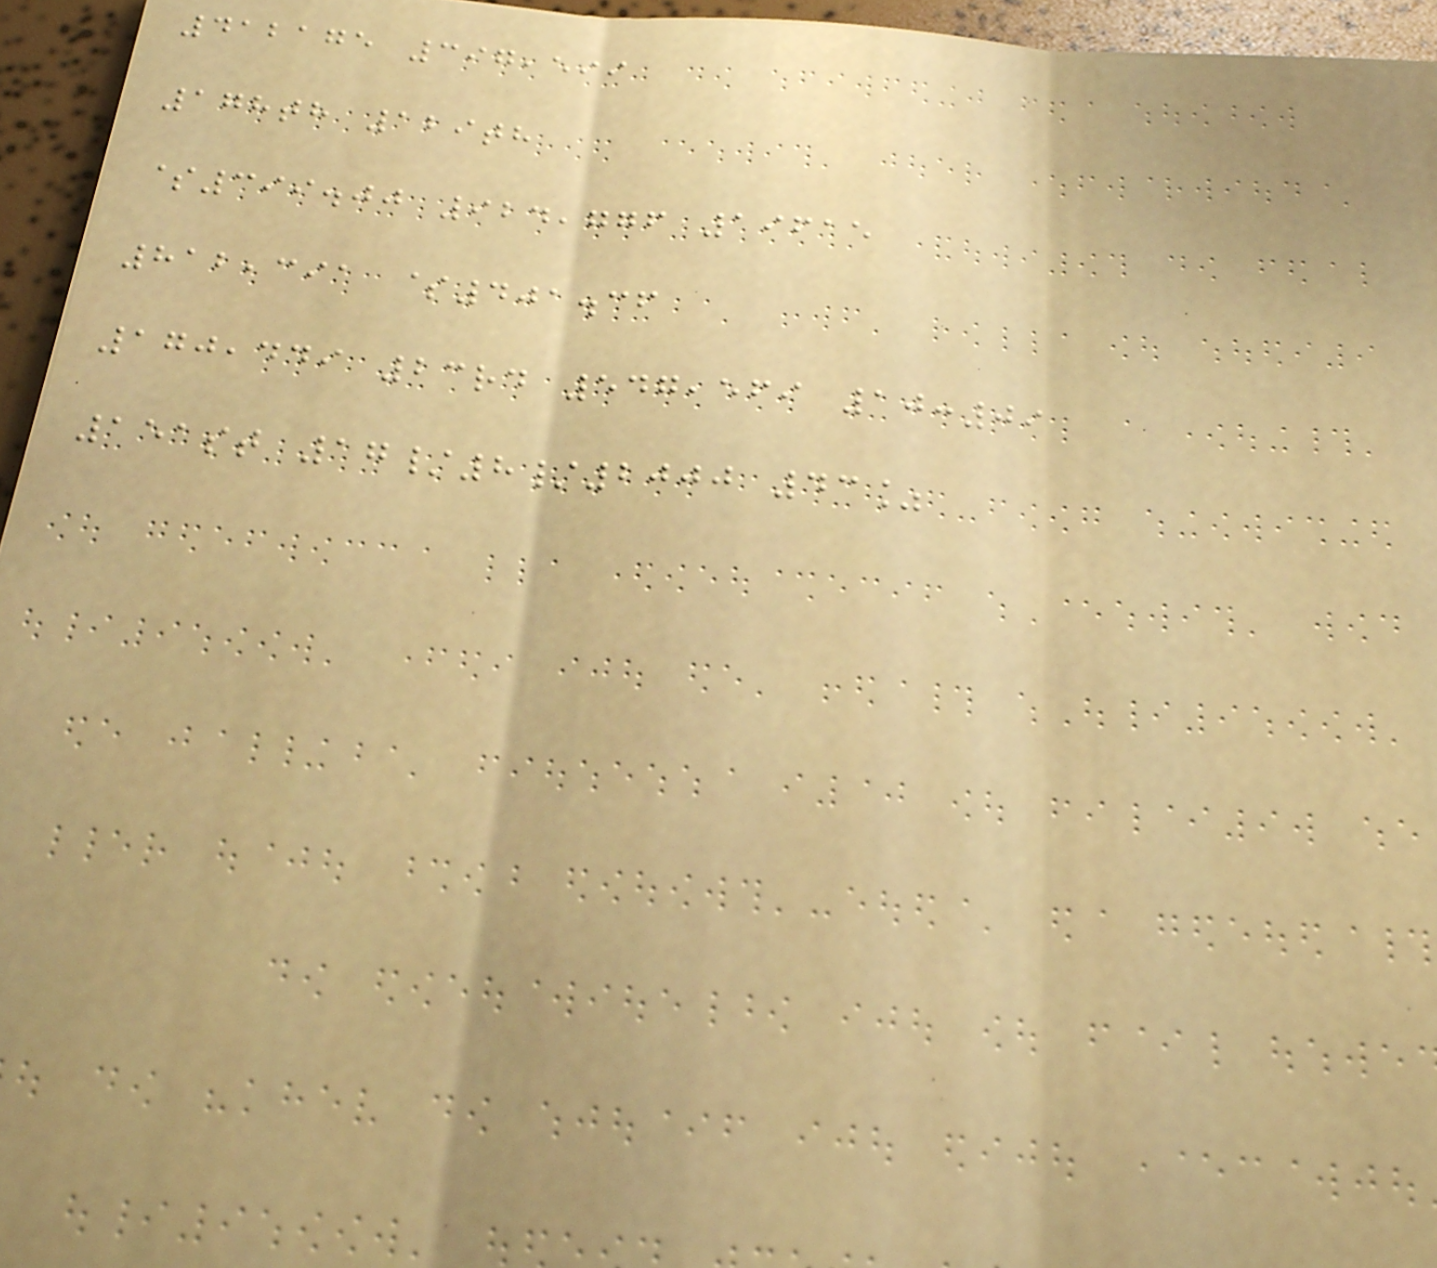412175 397,599
178th 129th
$399.00 924,776 19615
812,391 $401.36
170,449 23rd 547,569 10:09
151st 17/8/2000 43%
